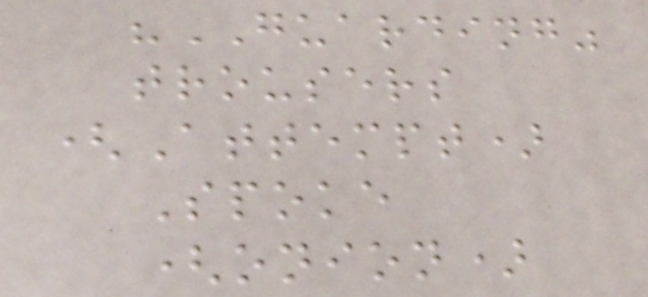"GUARDING"
trousers
(Attempt)
Spoke
(onion)
